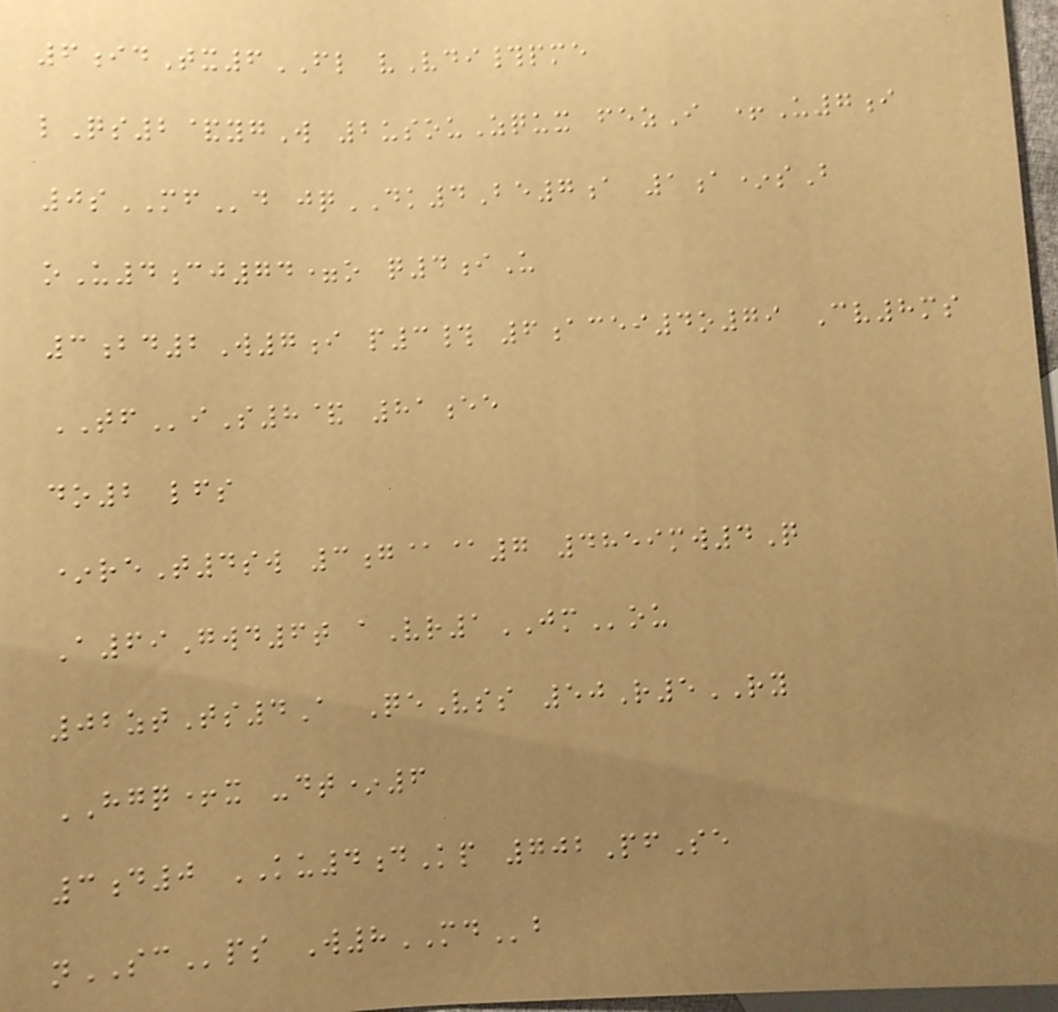6idTx6FL vVdi#pme
lQs2&ygW 2usouZqux fezI +U7i
0sMFd jqDK4Be7a 1a*sB
oU4cj74=o q4iU
3bd2W7i p3# 6acei4o79 Cv8ms
TFiS8& 81ee
do2 lfs
*reT4sw 3g@@7 4859mw4Q
A69Gwd6t aVr1JMou
02ztTs4A QeVss 50R5RY
HGQ+x -dt*6
3d0 KU4dKp 702PfSe
nSCps W8MDb
